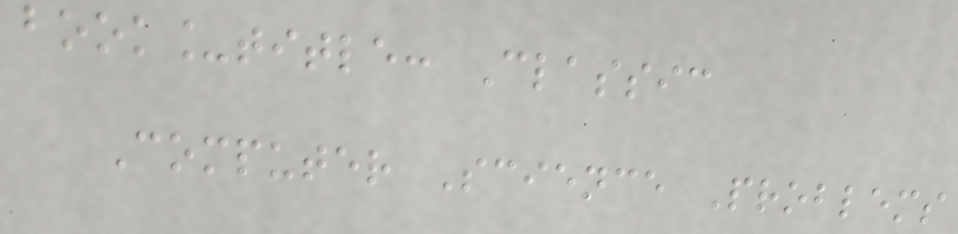book_title: Classic
Computer Science Problems
